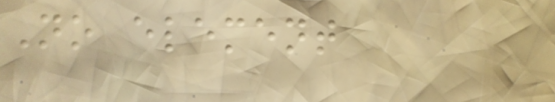No element
